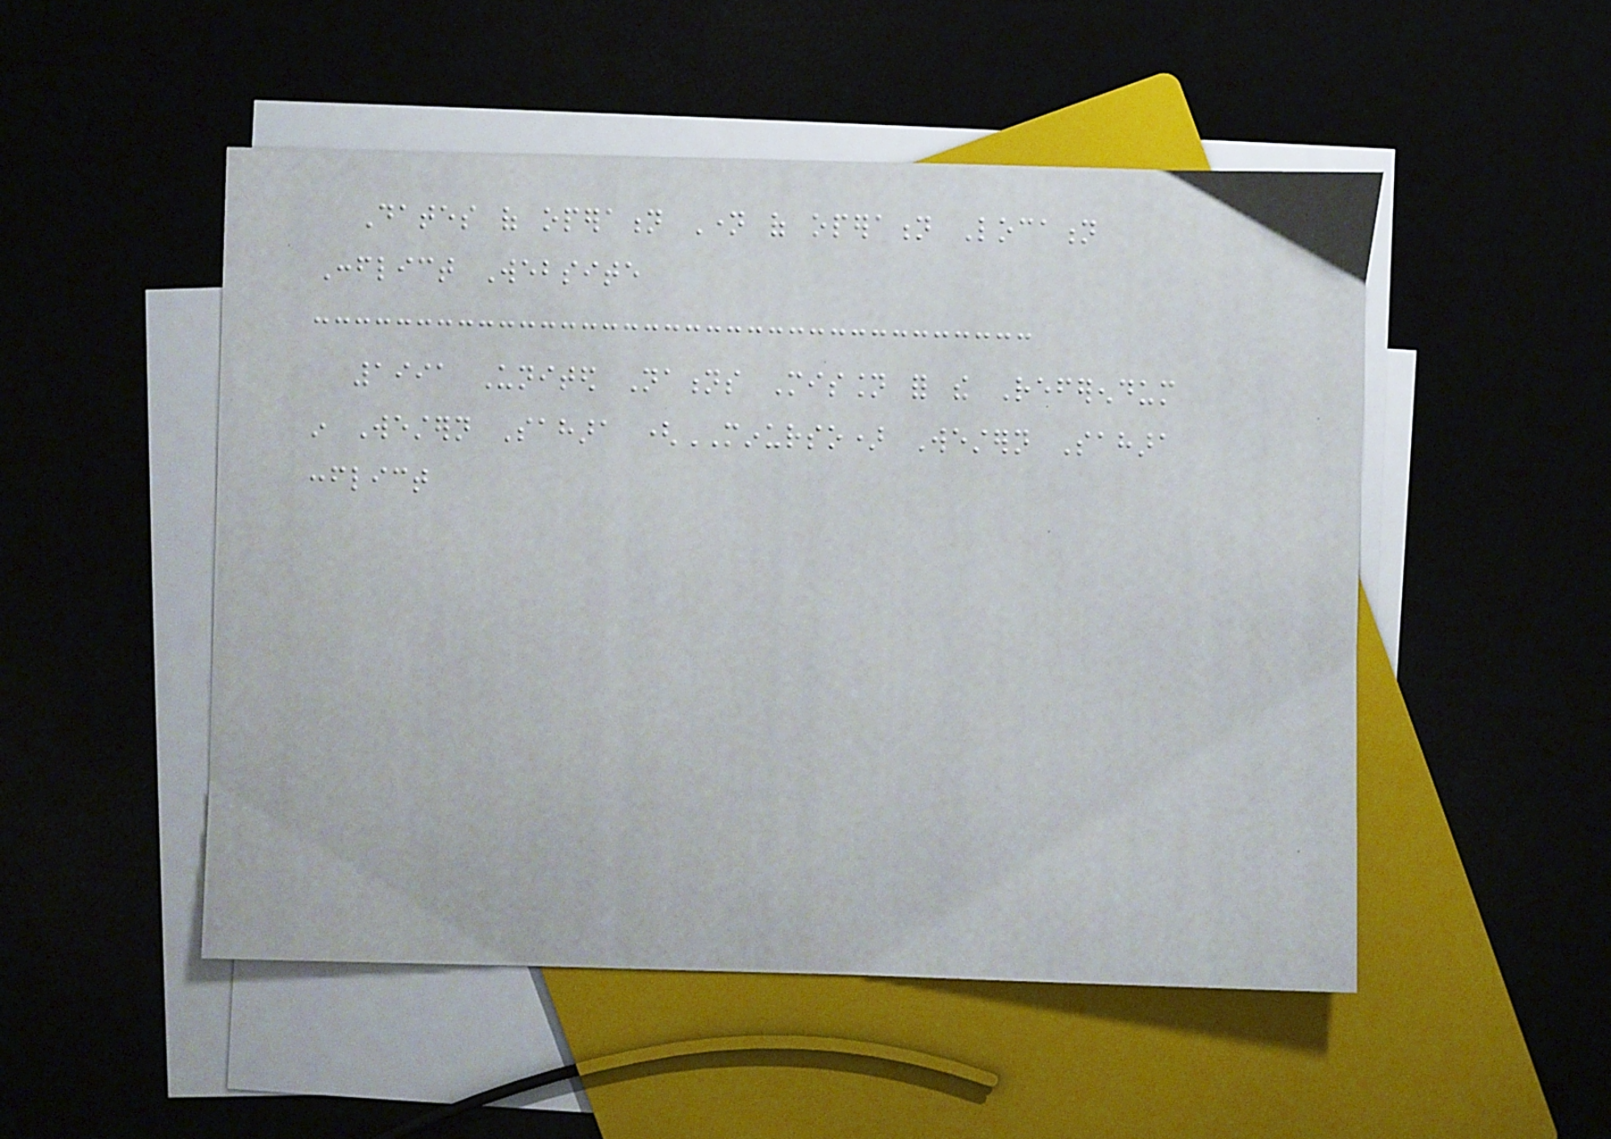Dates of operation Name of operation Location
Conflict Website
1991 United Nations Mission for the Referendum
in Western Sahara (MINURSO) Western Sahara
conflict
